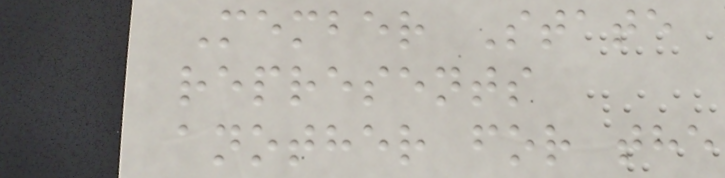Member State
represents
another for the
